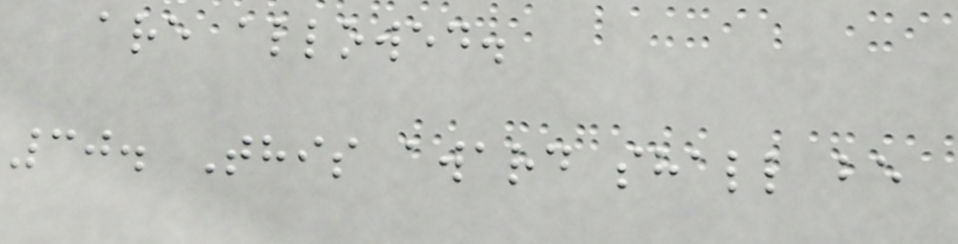are allowed.
30. This award shall be
